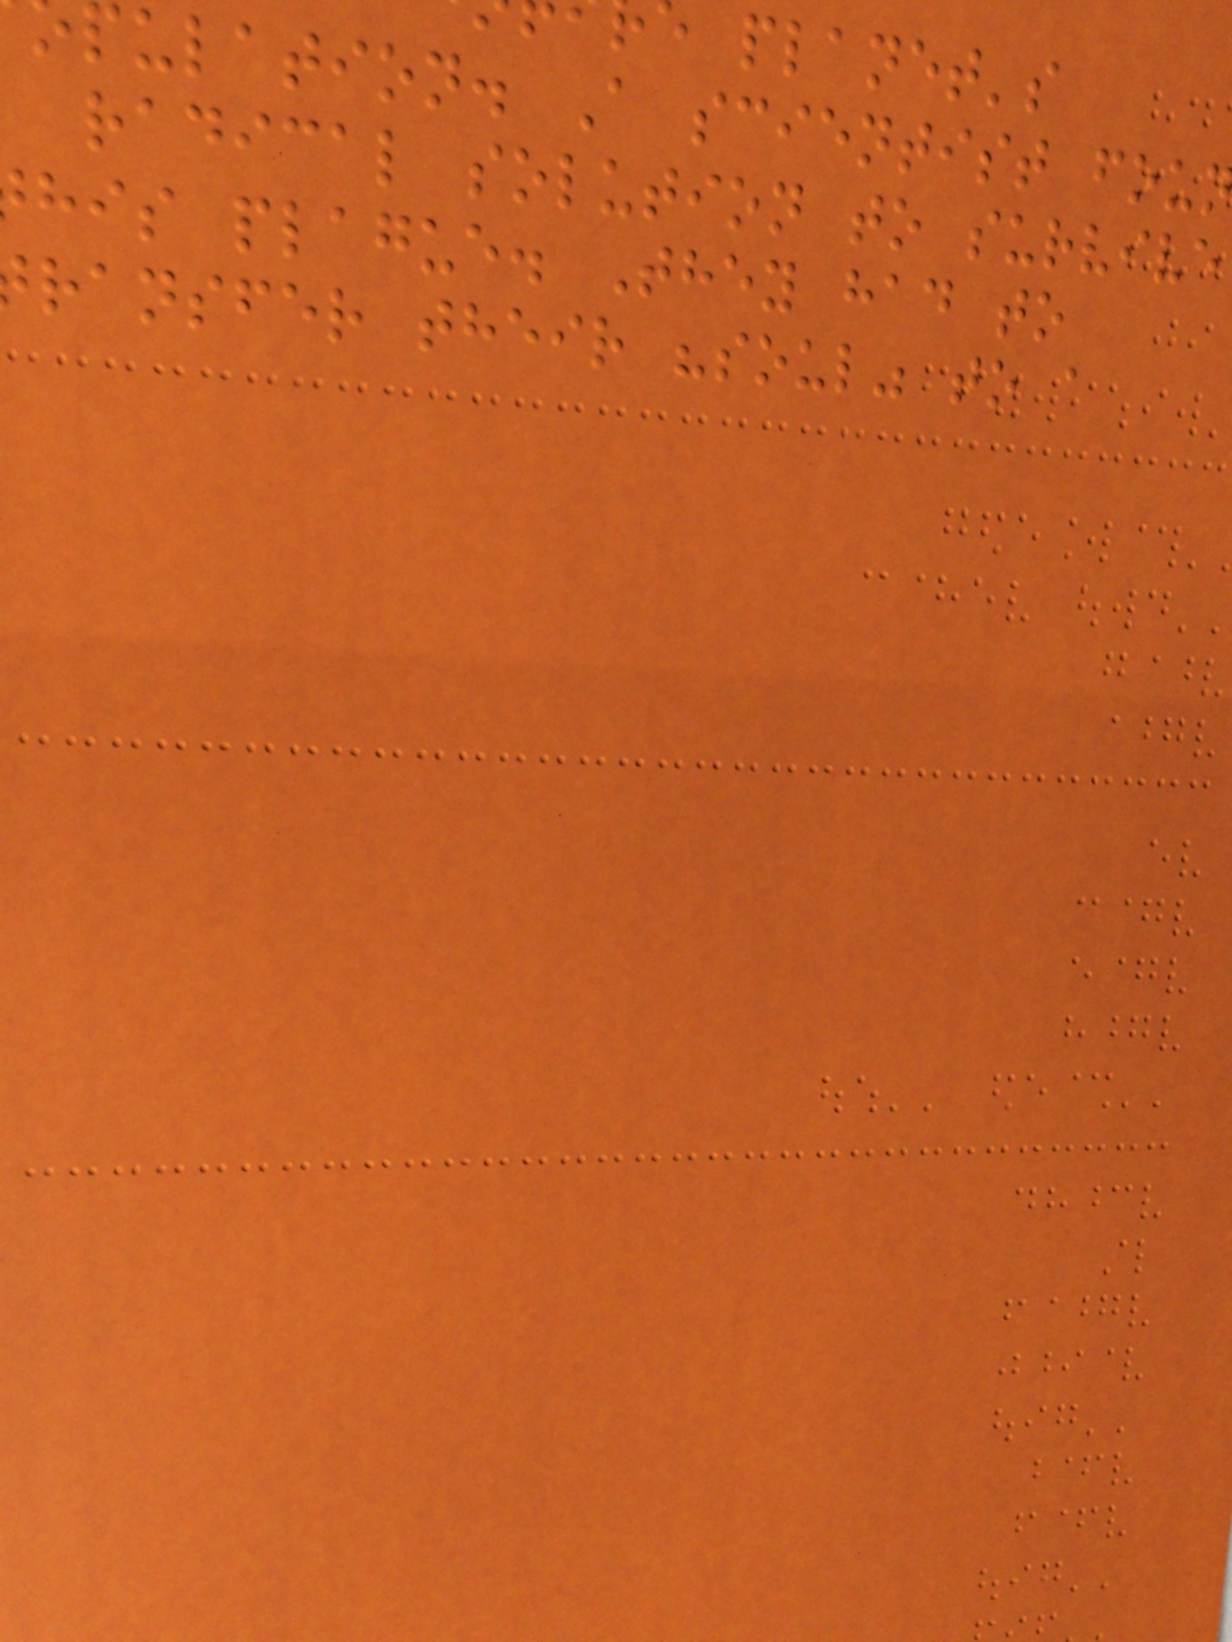planet's
ulation. A scientist fou
radical solution to survive
his plague. They had to
ransfer their "soul" to a
